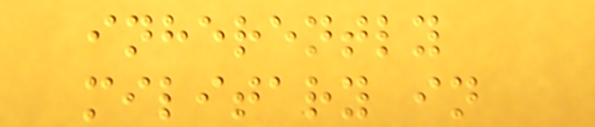inherently
military in
